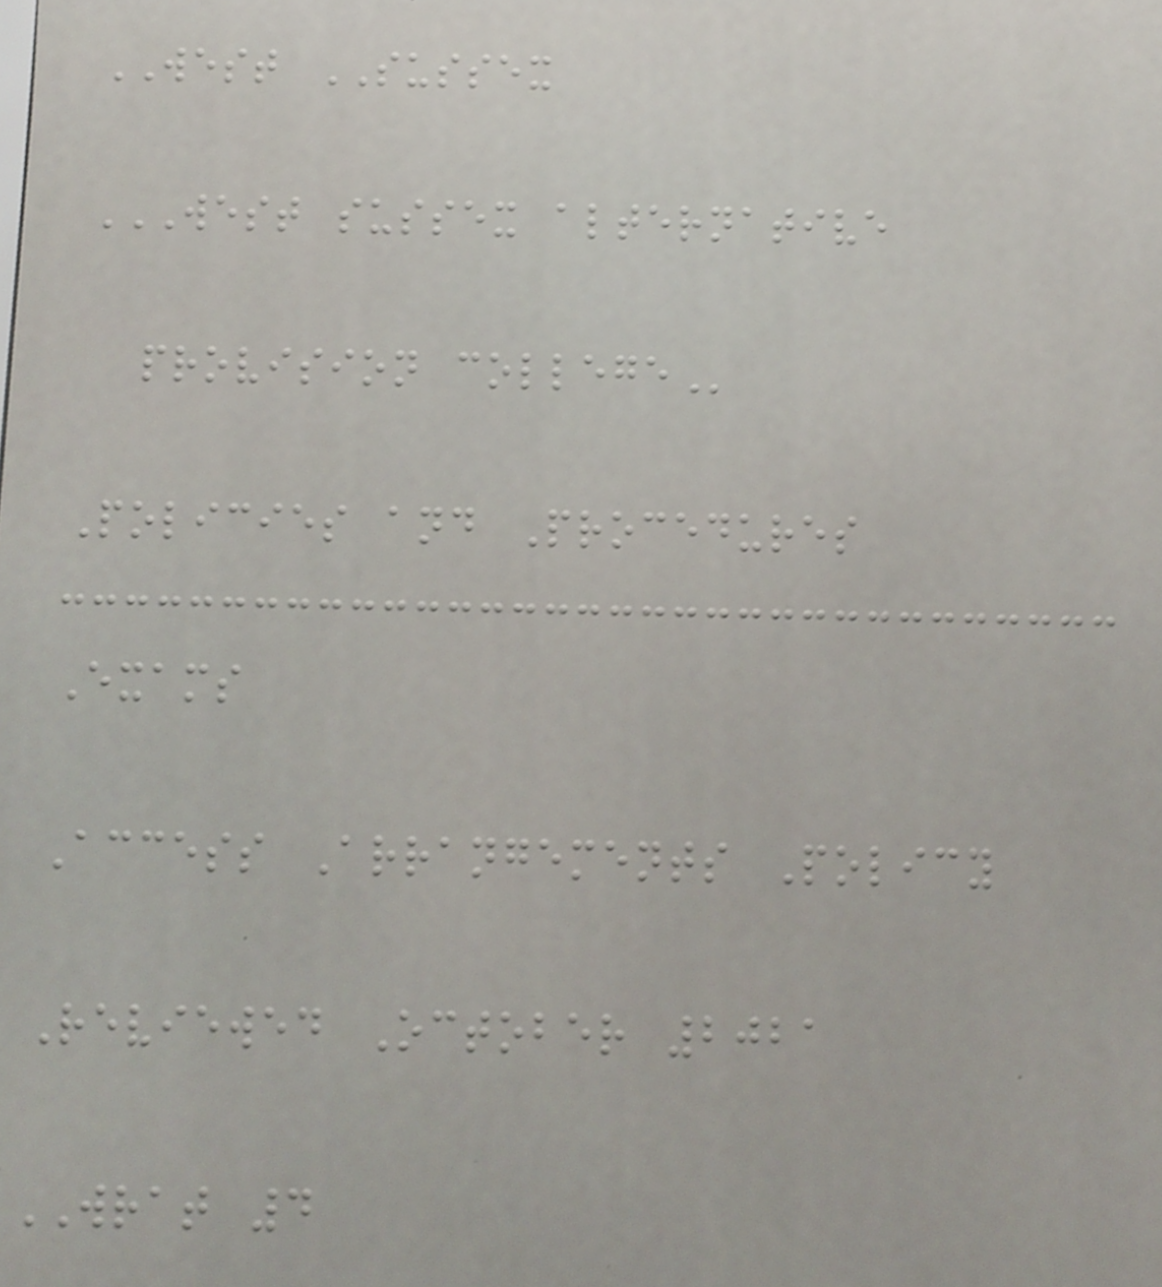WEST SUSSEX
WEST SUSSEX ALTERNATIVE
PROVISION COLLEGE
Policies and Procedures
Exams
Access Arrangements Policy
Reviewed October 2021
WRAT 4
